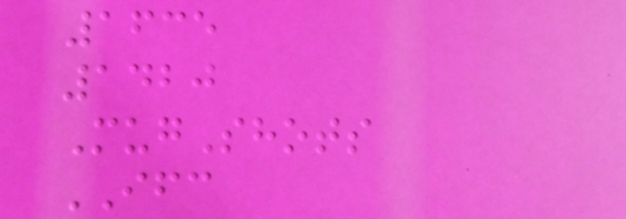1635
1420
MugShots
IFC
